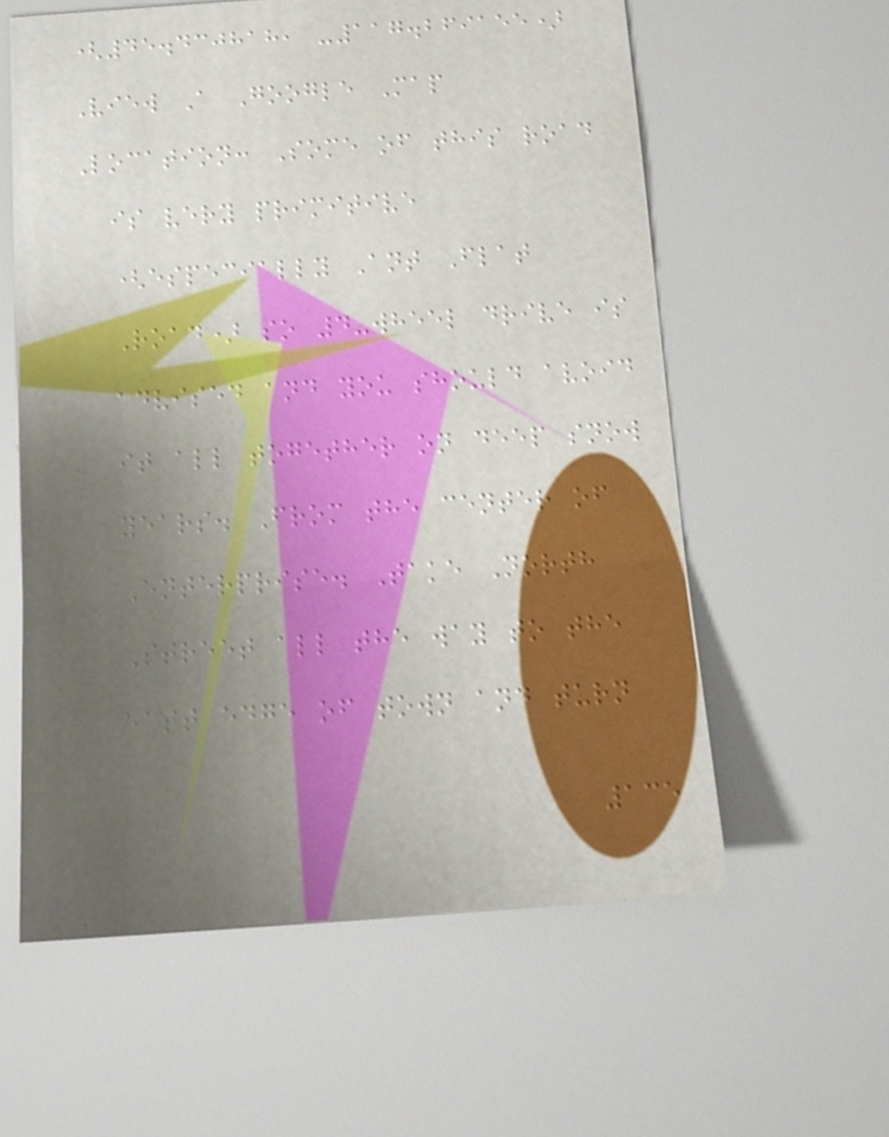(45.430818, -117.269155)
View A Google Map
Location: Some of this road
is very primitive
(especially Ant Flat
Road) so 4-wheel drive is
advised and you should avoid
it all together on deep snow
years. From the center of
Enterprise. Take North
Street all the way to the
east edge of town and turn
135
